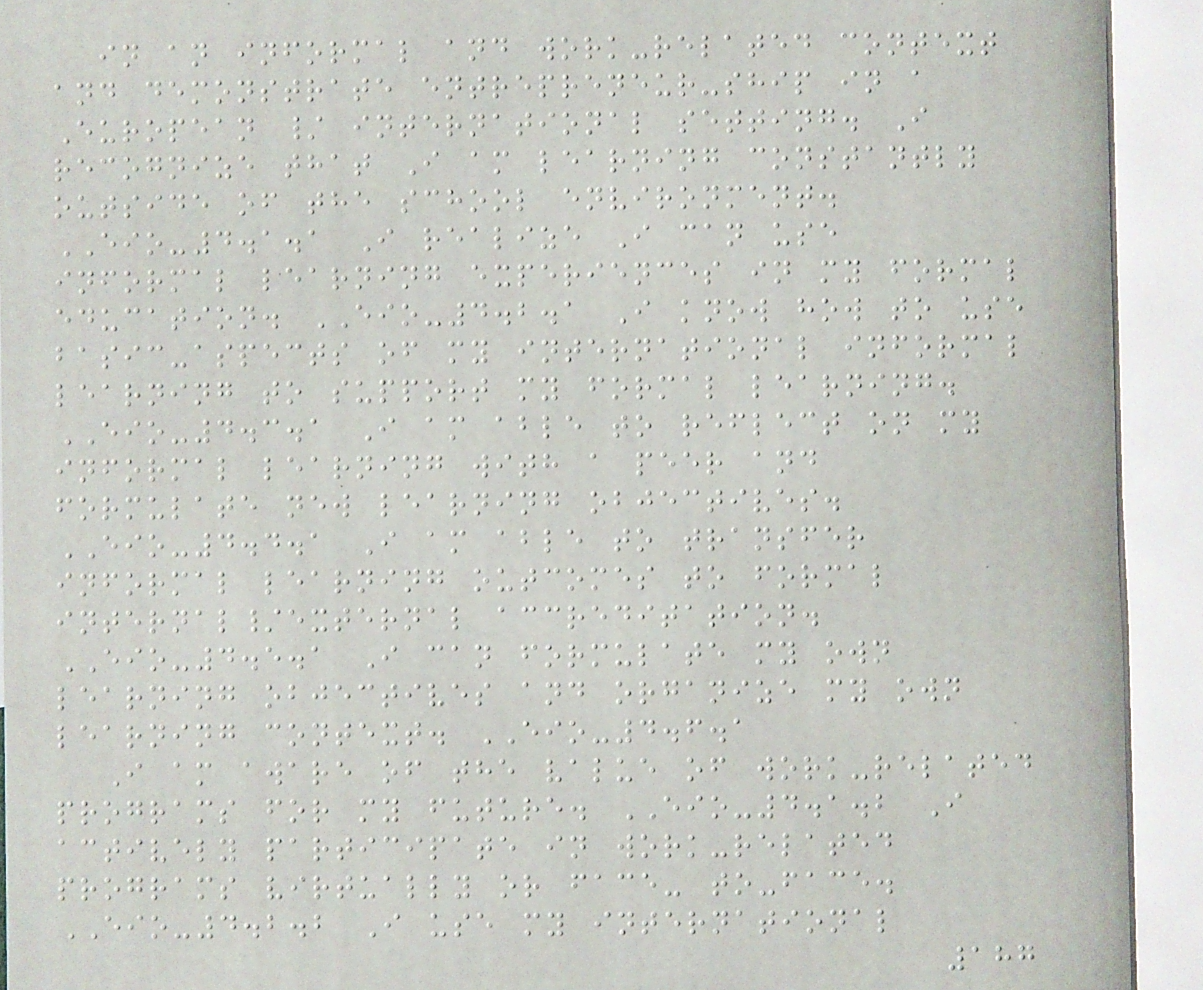in an informal and work-related context
and demonstrate entrepreneur-ship in a
European / international setting. I
recognize that I am learning constantly
outside of the school environment.
EIO-4.1.1 I realize I can use
informal learning experiences in my formal
education. EIO-4.2.1 I know how to use
basic-aspects of my international informal
learning to support my formal learning.
EIO-4.3.1 I am able to reflect on my
informal learning with a peer and
formulate new learning objectives.
EIO-4.4.1 I am able to transfer
informal learning outcomes to formal
internal/external accreditation.
EIO-4.5.1 I can formulate my own
learning objectives and organize my own
learning context. EIO-4.6.1
I am aware of the value of work-related
programs for my future. EIO-4.1.2 I
actively participate in work-related
programs virtually or face- to-face.
EIO-4.2.2 I use my international
187
